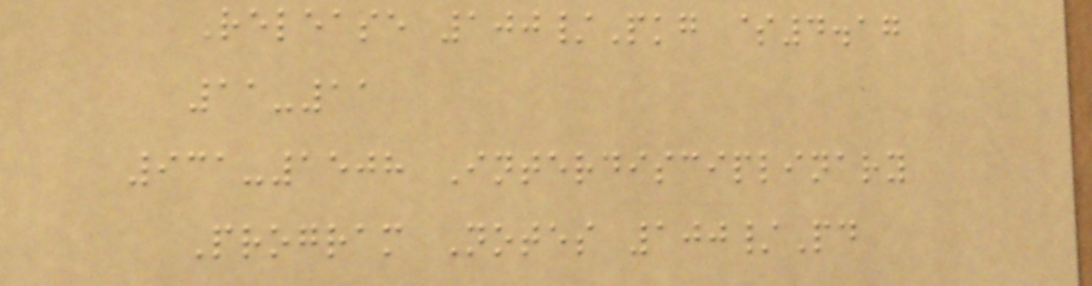Release 100/Pkg $4.17
11-11
931-1508 Interdisciplinary
Program Notes 100/Pd
